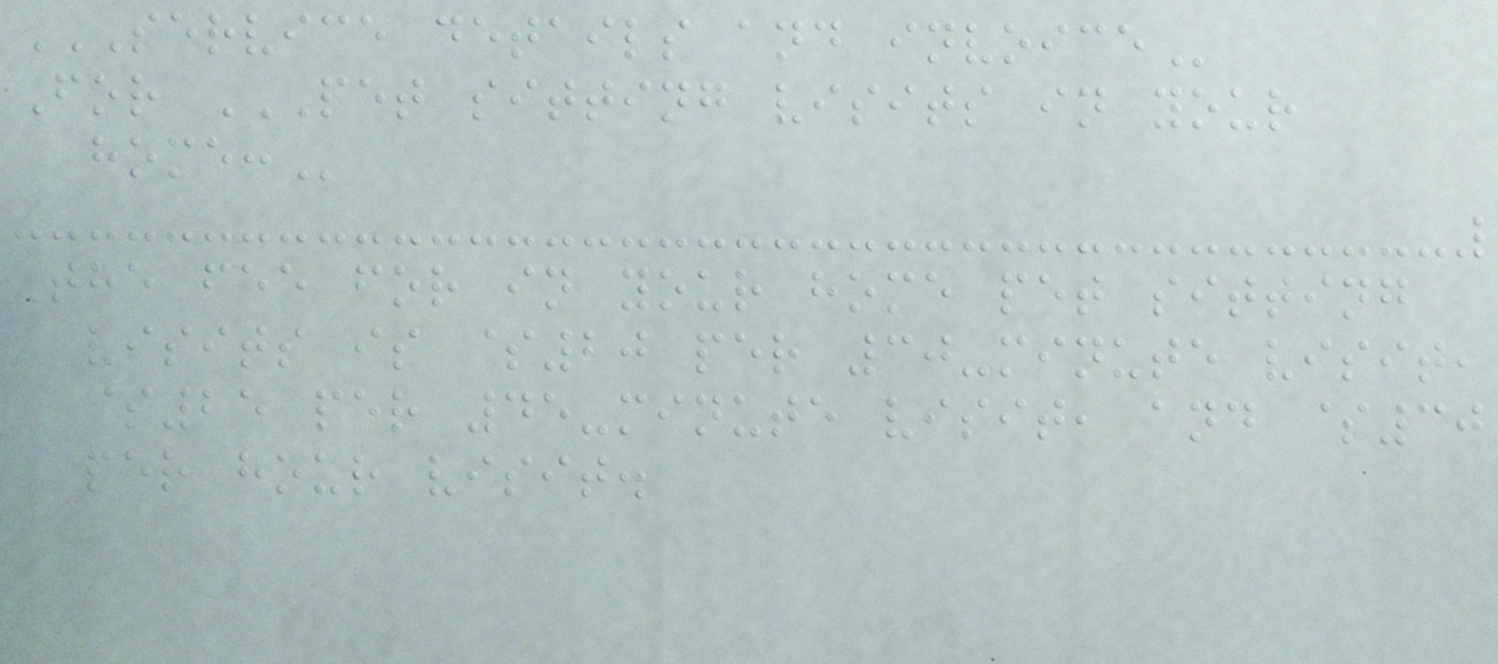SERVICE DETAILS AND INVOICE
For PET SITTING VISITS IN YOUR
HOME:
The fee for in your home pet sitting
visits is $20 per 30-minute visit,
$25 per 45-minute visit, and $30
per hour visit.
